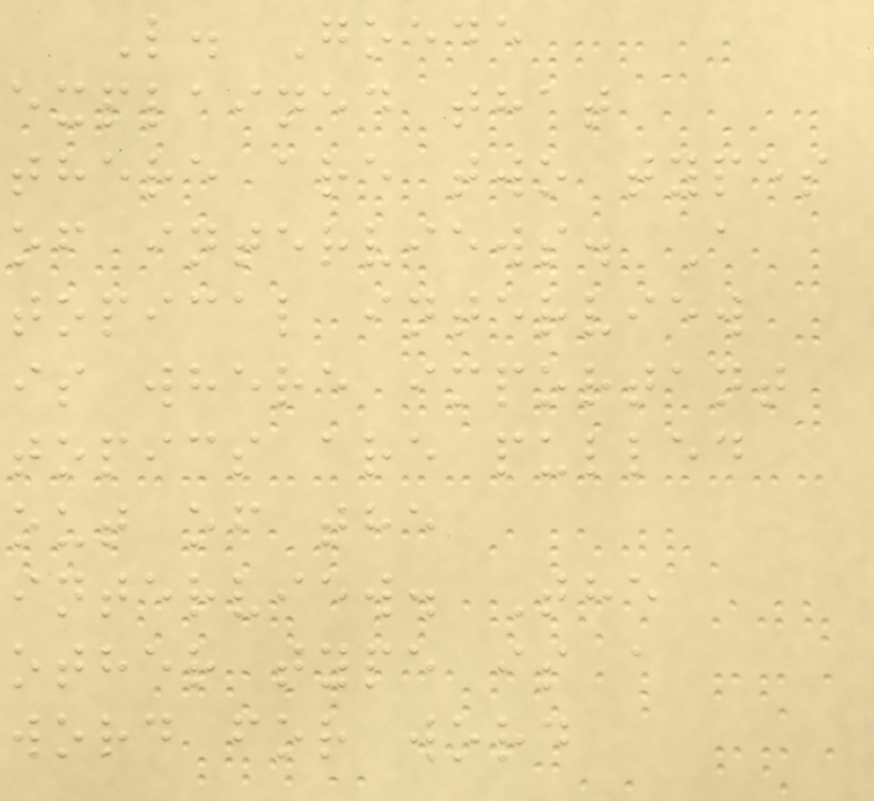L. Goede
explained that
there are two types
of interviews. A
topical interview
is where important
topics are pulled
out of the
interview. The
other type is a
word for word
